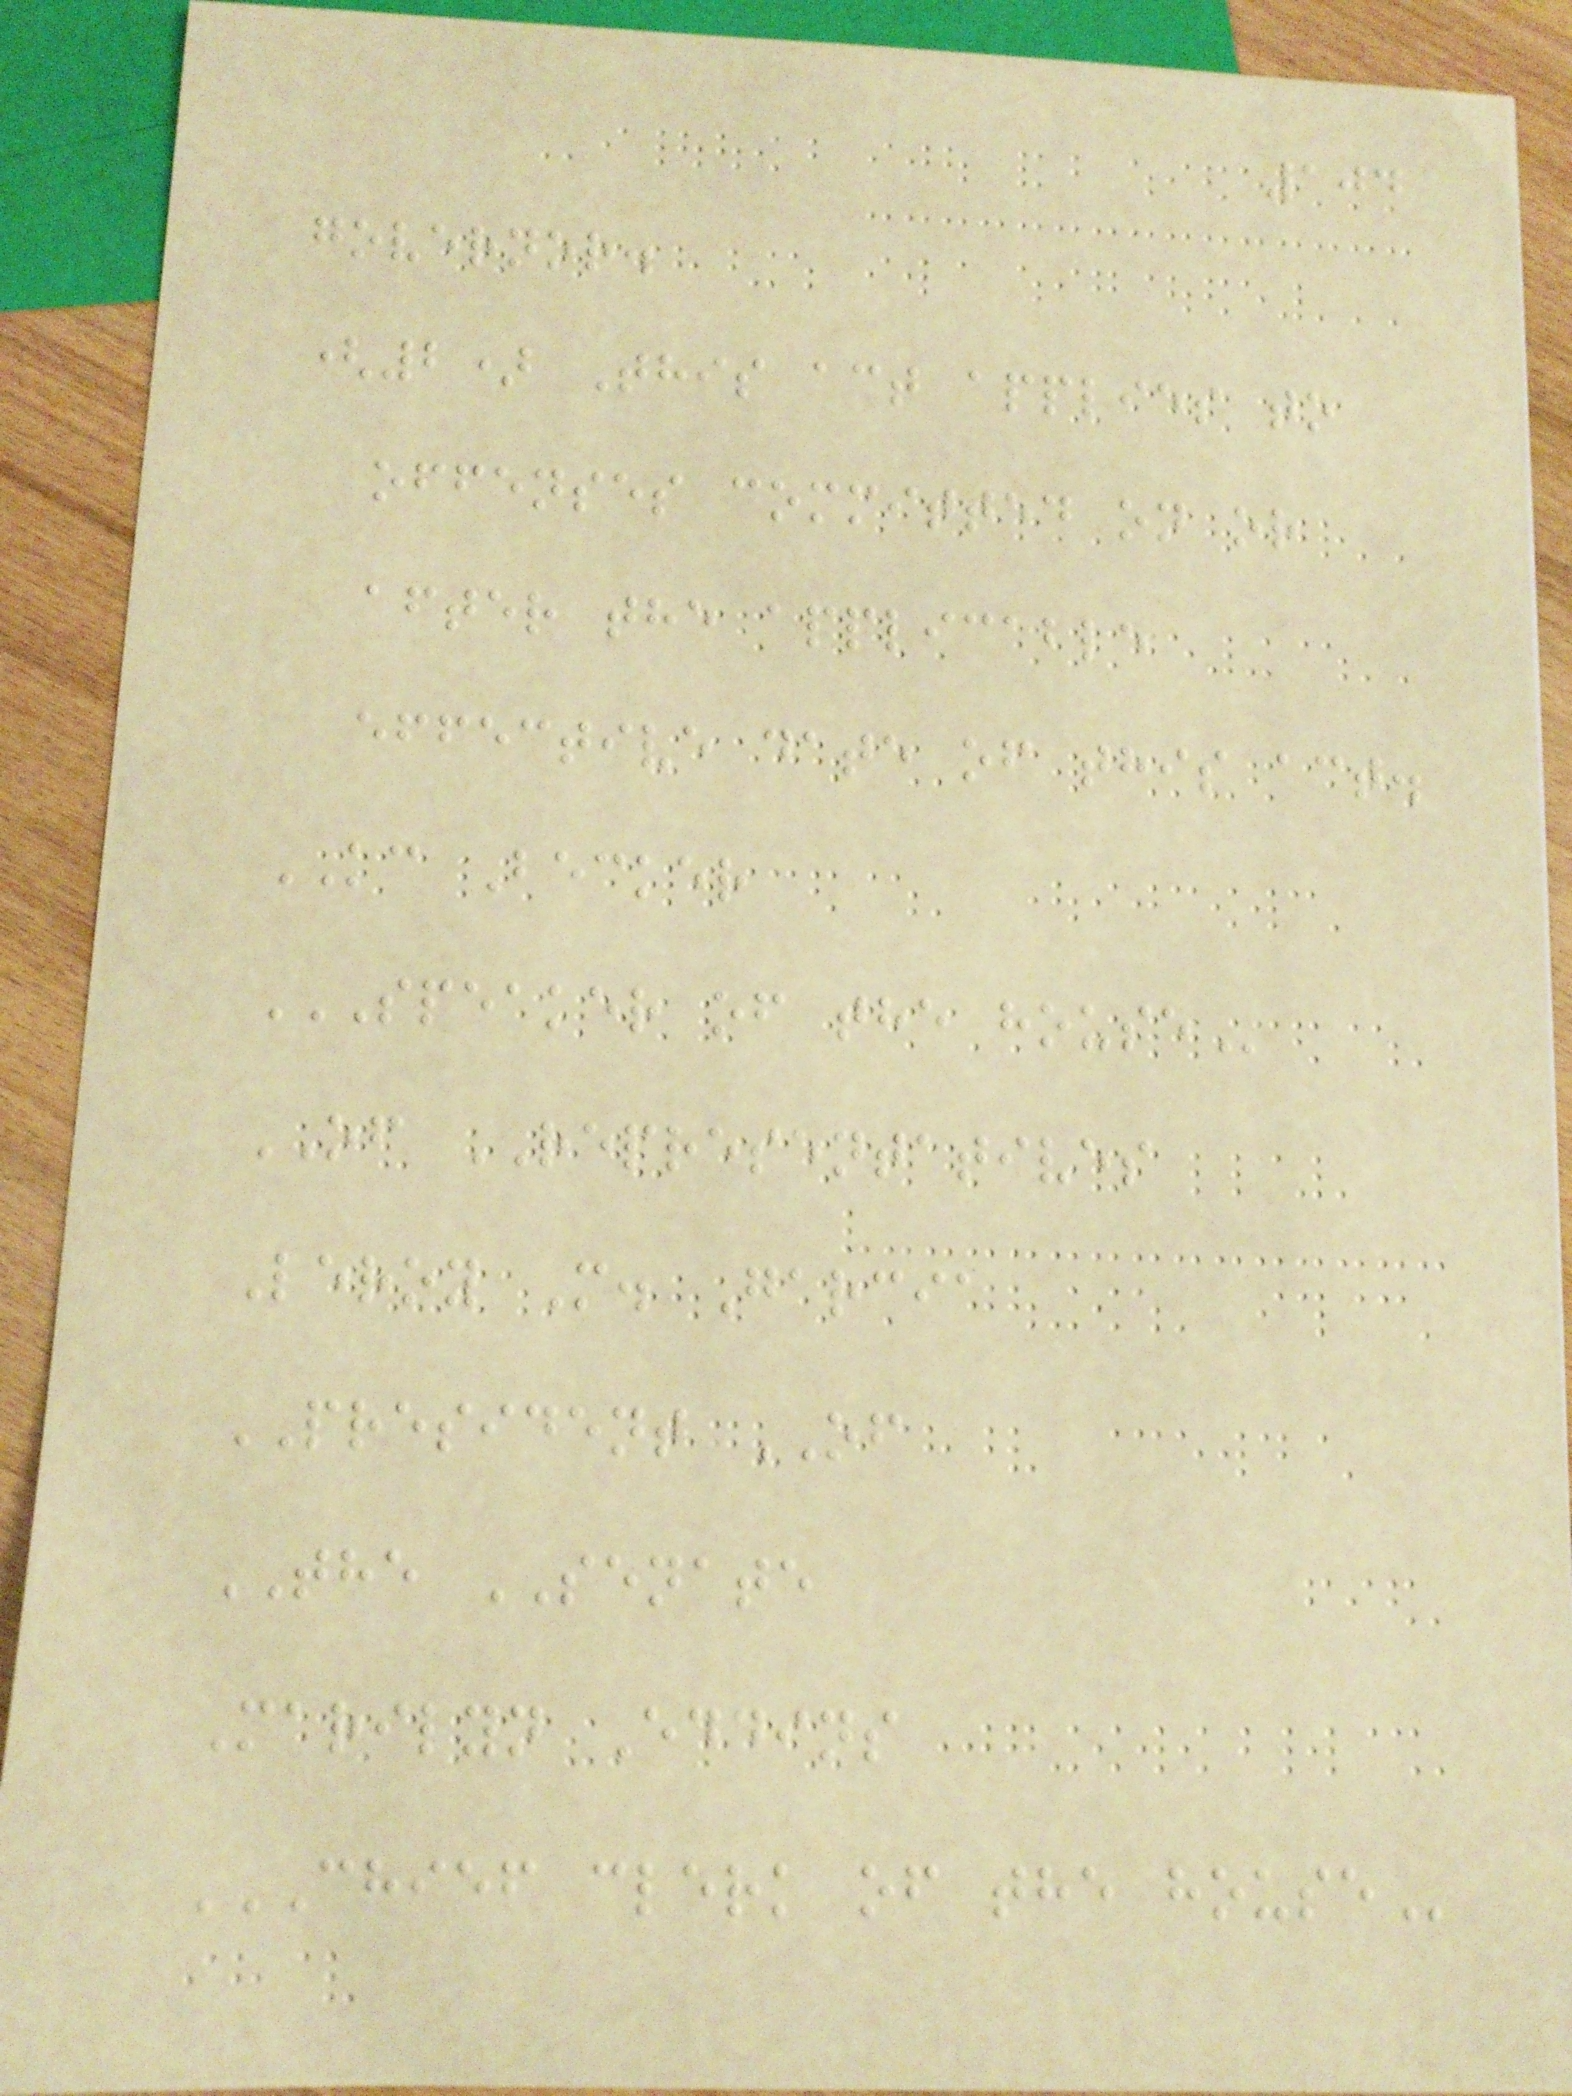104
governor.
(2) This act applies to
offenses committed on or
after the applicable
effective date of this act.
KC Becker
SPEAKER OF THE HOUSE
OF REPRESENTATIVES
Leroy M. Garcia
PRESIDENT OF
THE SENATE
Marilyn Eddins
CHIEF CLERK OF THE HOUSE
